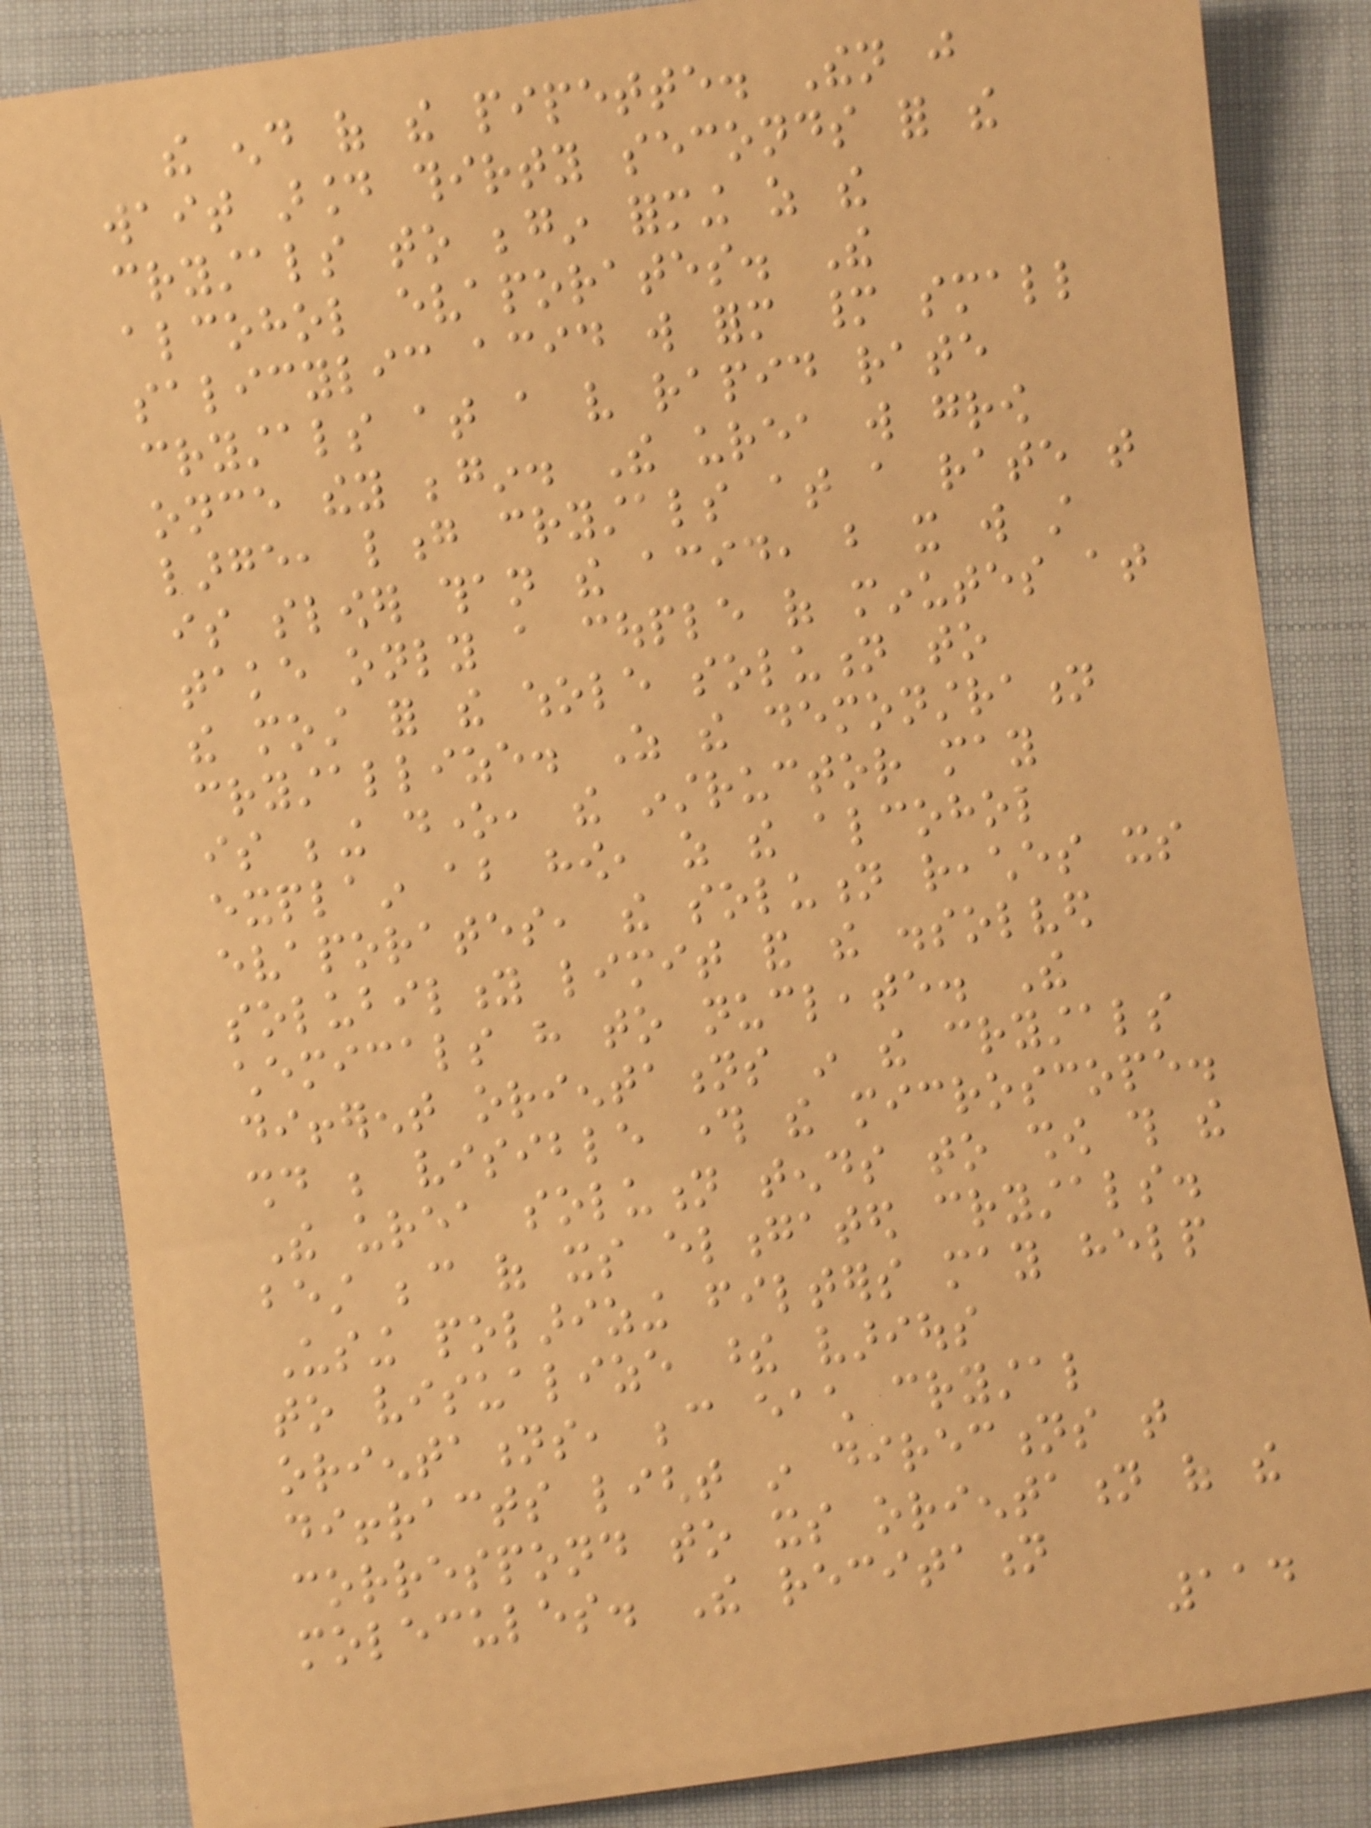the end of the pipette. Then just
wait around thirty seconds for the
crystals to begin forming as the
alcohol evaporates. The
salicylic acid will form many small
crystals at a very rapid rate
once they begin. The urea will grow
large, long crystals at a rate that
is slower than the acid, but it will still
take only a couple of minutes at
the most for the whole solution to
crystallize. As the demonstration
is being done, the instructor may
explain about how, as the alcohol
evaporates, the solution reaches its
solubility limit and the dissolved
chemicals have to nucleate. The
different orientations in the crystals
should be visible through the microscope.
The urea solution tends to show this the
best because of its elongated crystals.
Using polarizing filters may help
to visualize these various
orientations, because each crystal
diffracts light in directions that
correspond to its orientation of the
molecules. The recitation
114
